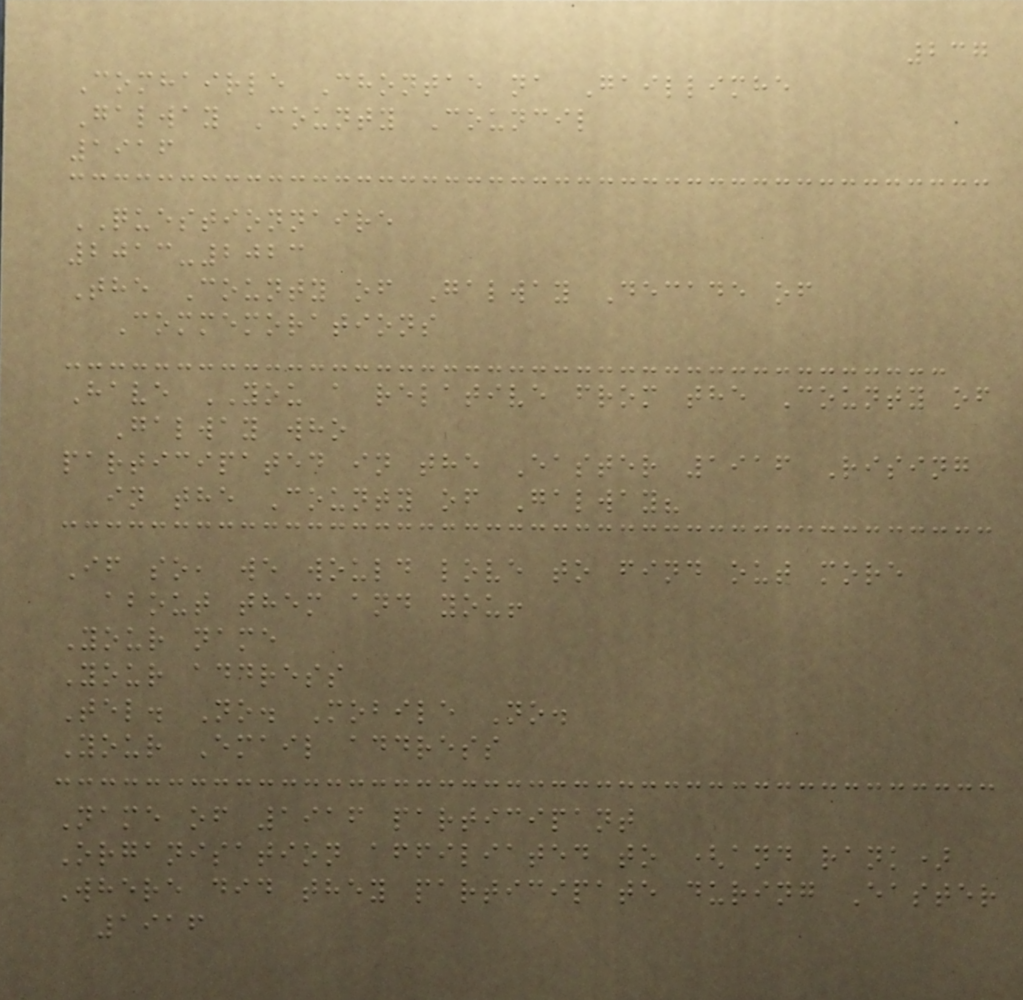237
Comhairle Chontae na Gaillimhe
Galway County Council
1916
QUESTIONNAIRE
2013-2023
The County of Galway Decade of
Commemorations
Have YOU a relative from the County of
Galway who
participated in the Easter 1916 Rising
in the County of Galway?
If so, we would love to find out more
about them and you!
Your name
Your address
Tel. No. Mobile No.
Your Email address
Name of 1916 participant
Organisation affiliated to (and rank)
Where did they participate during Easter
1916
